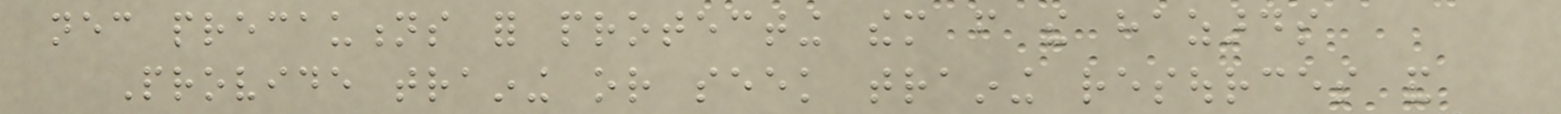necessary precautions for protecting them from the hazards
Provide training or seek training resources and
